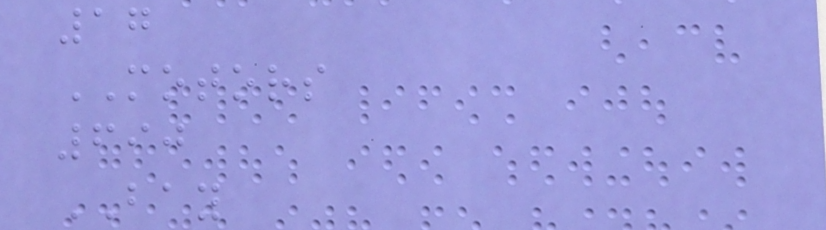17
MOTORS
690
BAY
